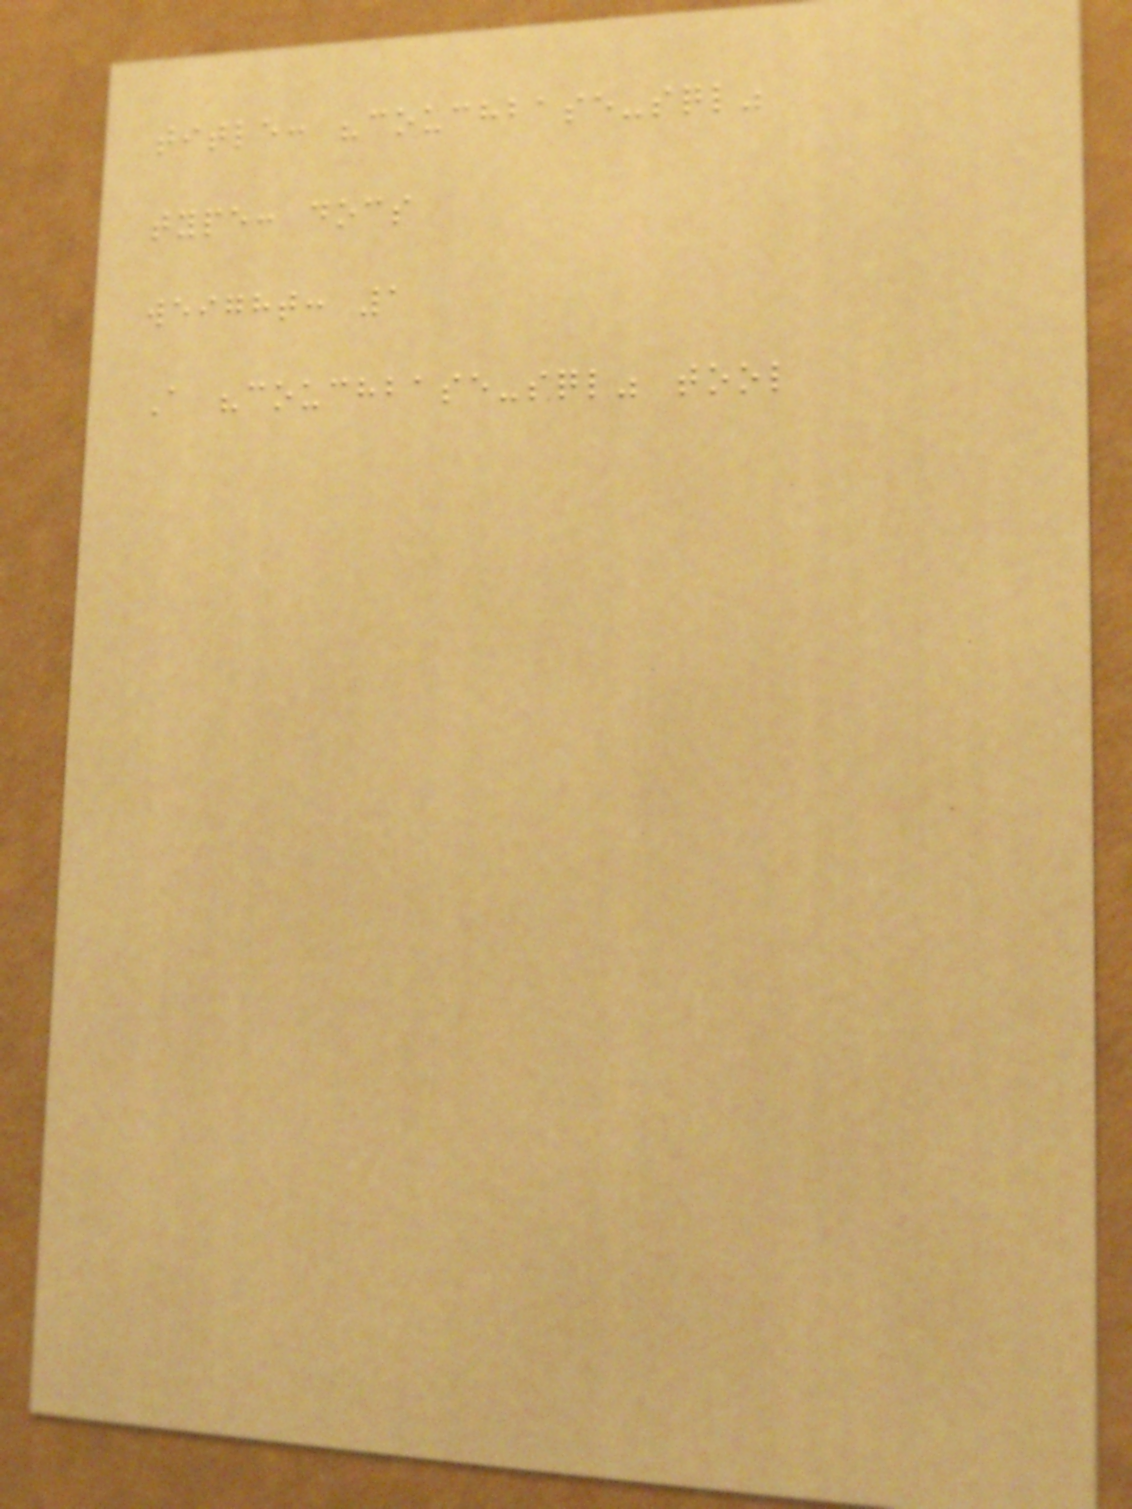title: "couchbase-sql"
type: docs
weight: 1
A "couchbase-sql" tool
